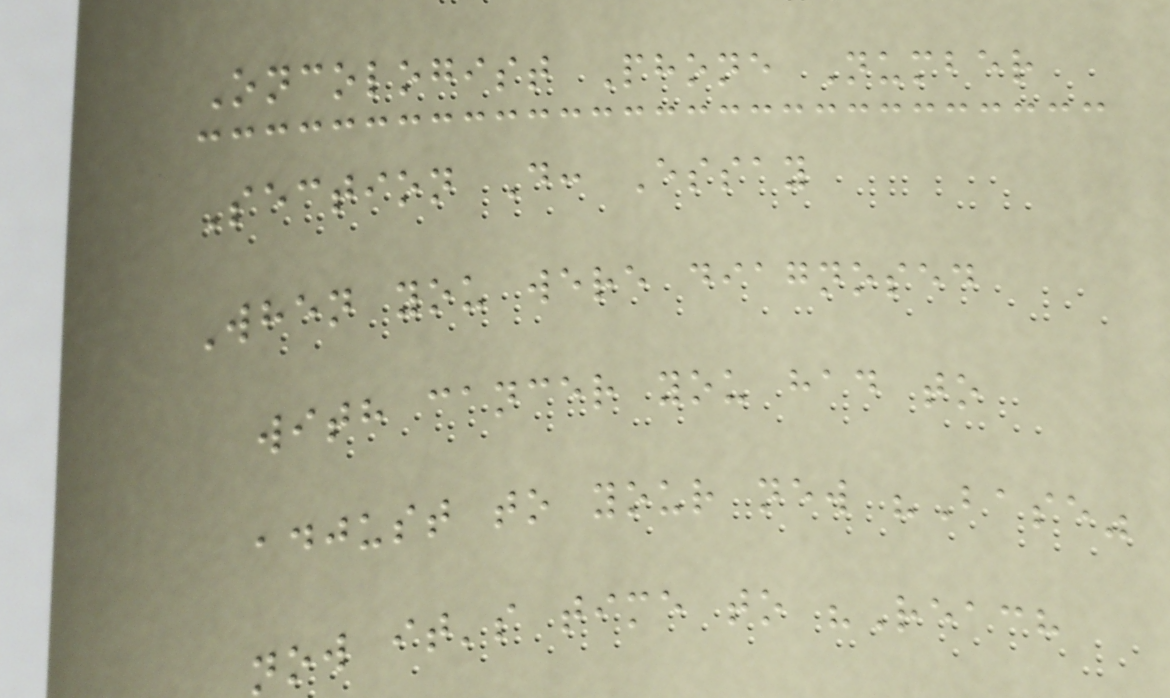Oncologist Phone Number
Section D: Essay
When you were diagnosed
with cancer you had to
adjust to your new "Base"
now it's time to "Reach
